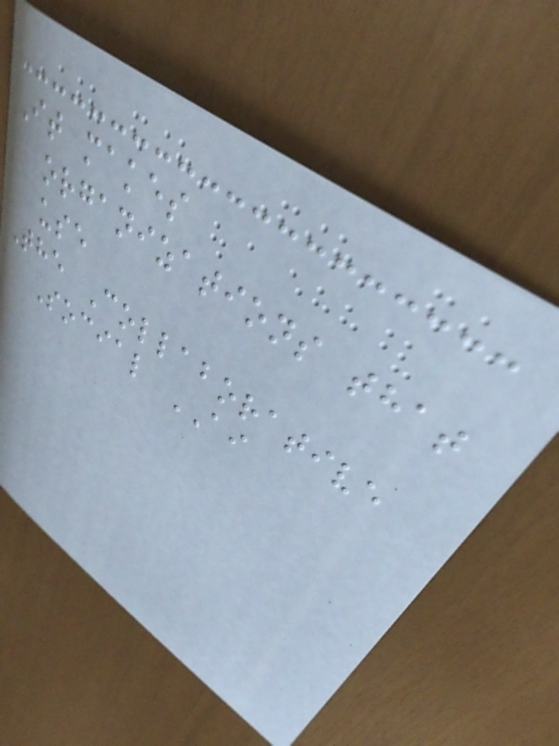It makes
organizations that
use
The Collaborative
Social AI
